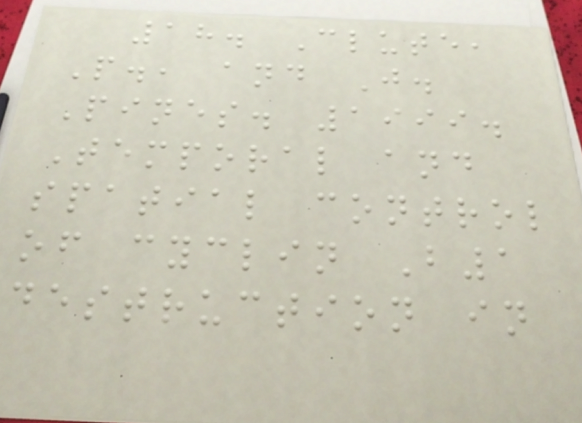18. Clute,
P., and J.
Pines. 1999.
Temporal and
spatial control
of cyclin B1
destruction in
